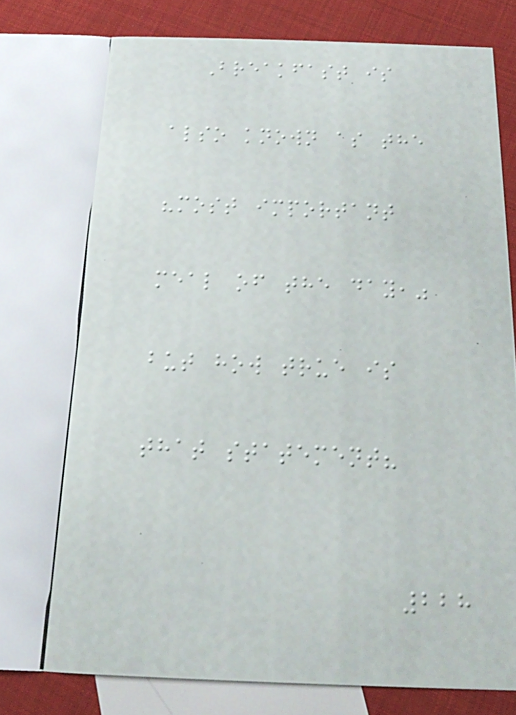Breakfast is
also known as the
"most important
meal of the day,"
but how true is
that statement?
228
